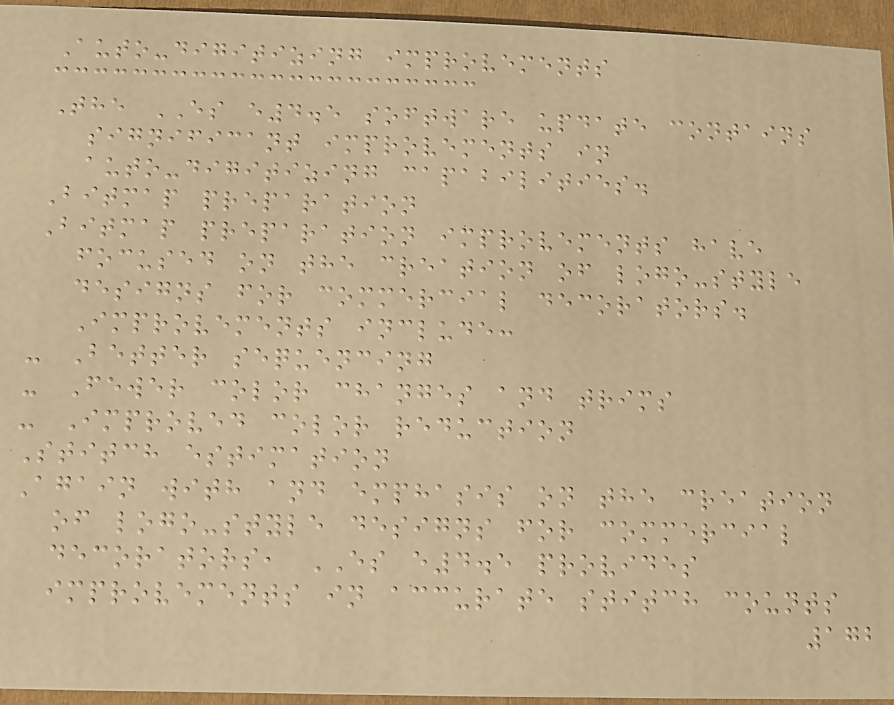Auto-digitizing improvements
The ES e4.5 software update contains
significant improvements in
auto-digitizing capabilities.
Bitmap preparation
Bitmap preparation improvements have
focused on the creation of logo-style
designs for commercial decorators.
Improvements include:
- Better sequencing
- Fewer color changes and trims
- Improved color reduction
Stitch estimation
Again with and emphasis on the creation
of logo-style designs for commercial
decorators, ES e4.5 provides
improvements in accurate stitch counts
172
